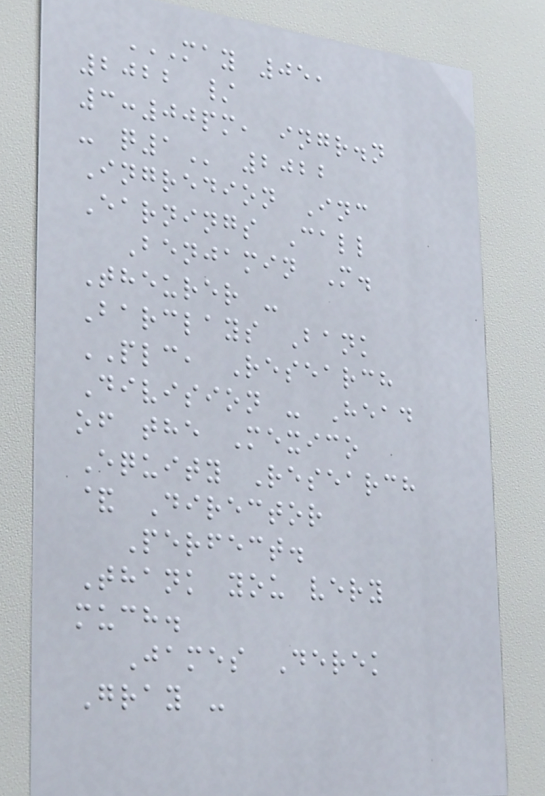MAY 05,
2022 /
3:00PM, INGR.N
- Q1 2022
Ingredion Inc
Earnings Call
Benjamin M.
Theurer -
Barclays Bank
PLC, Research
Division - Head
of the Mexico
Equity Research
& Director
Perfect.
Thank you very
much.
James Derek
Gray -
